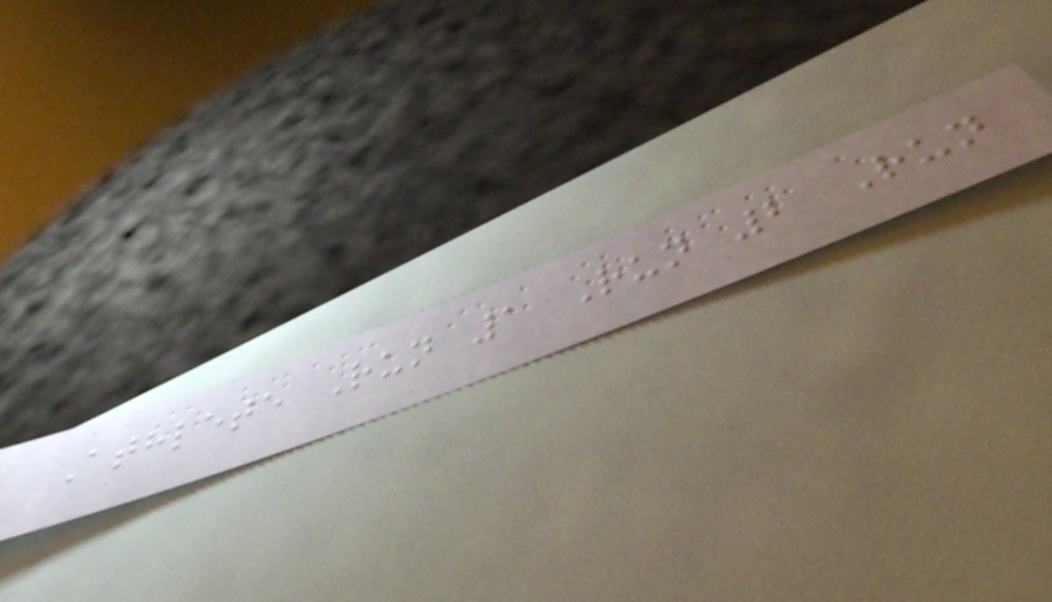Athlete Run 1 Run 2 Run
